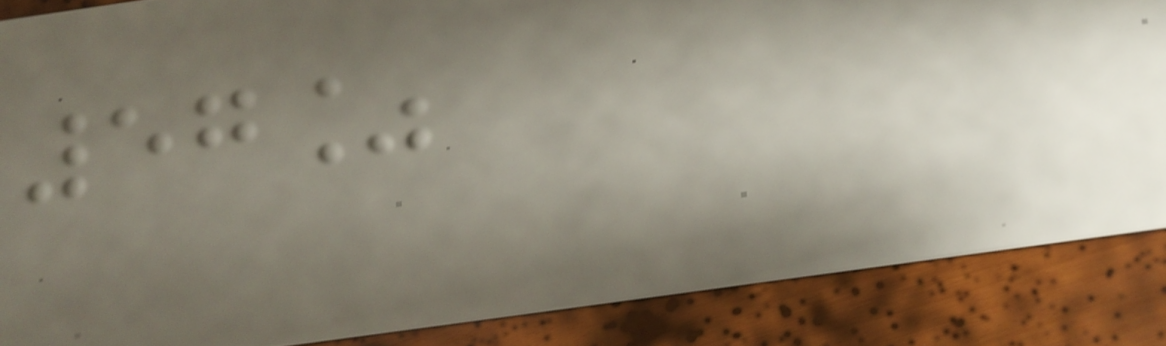57%
